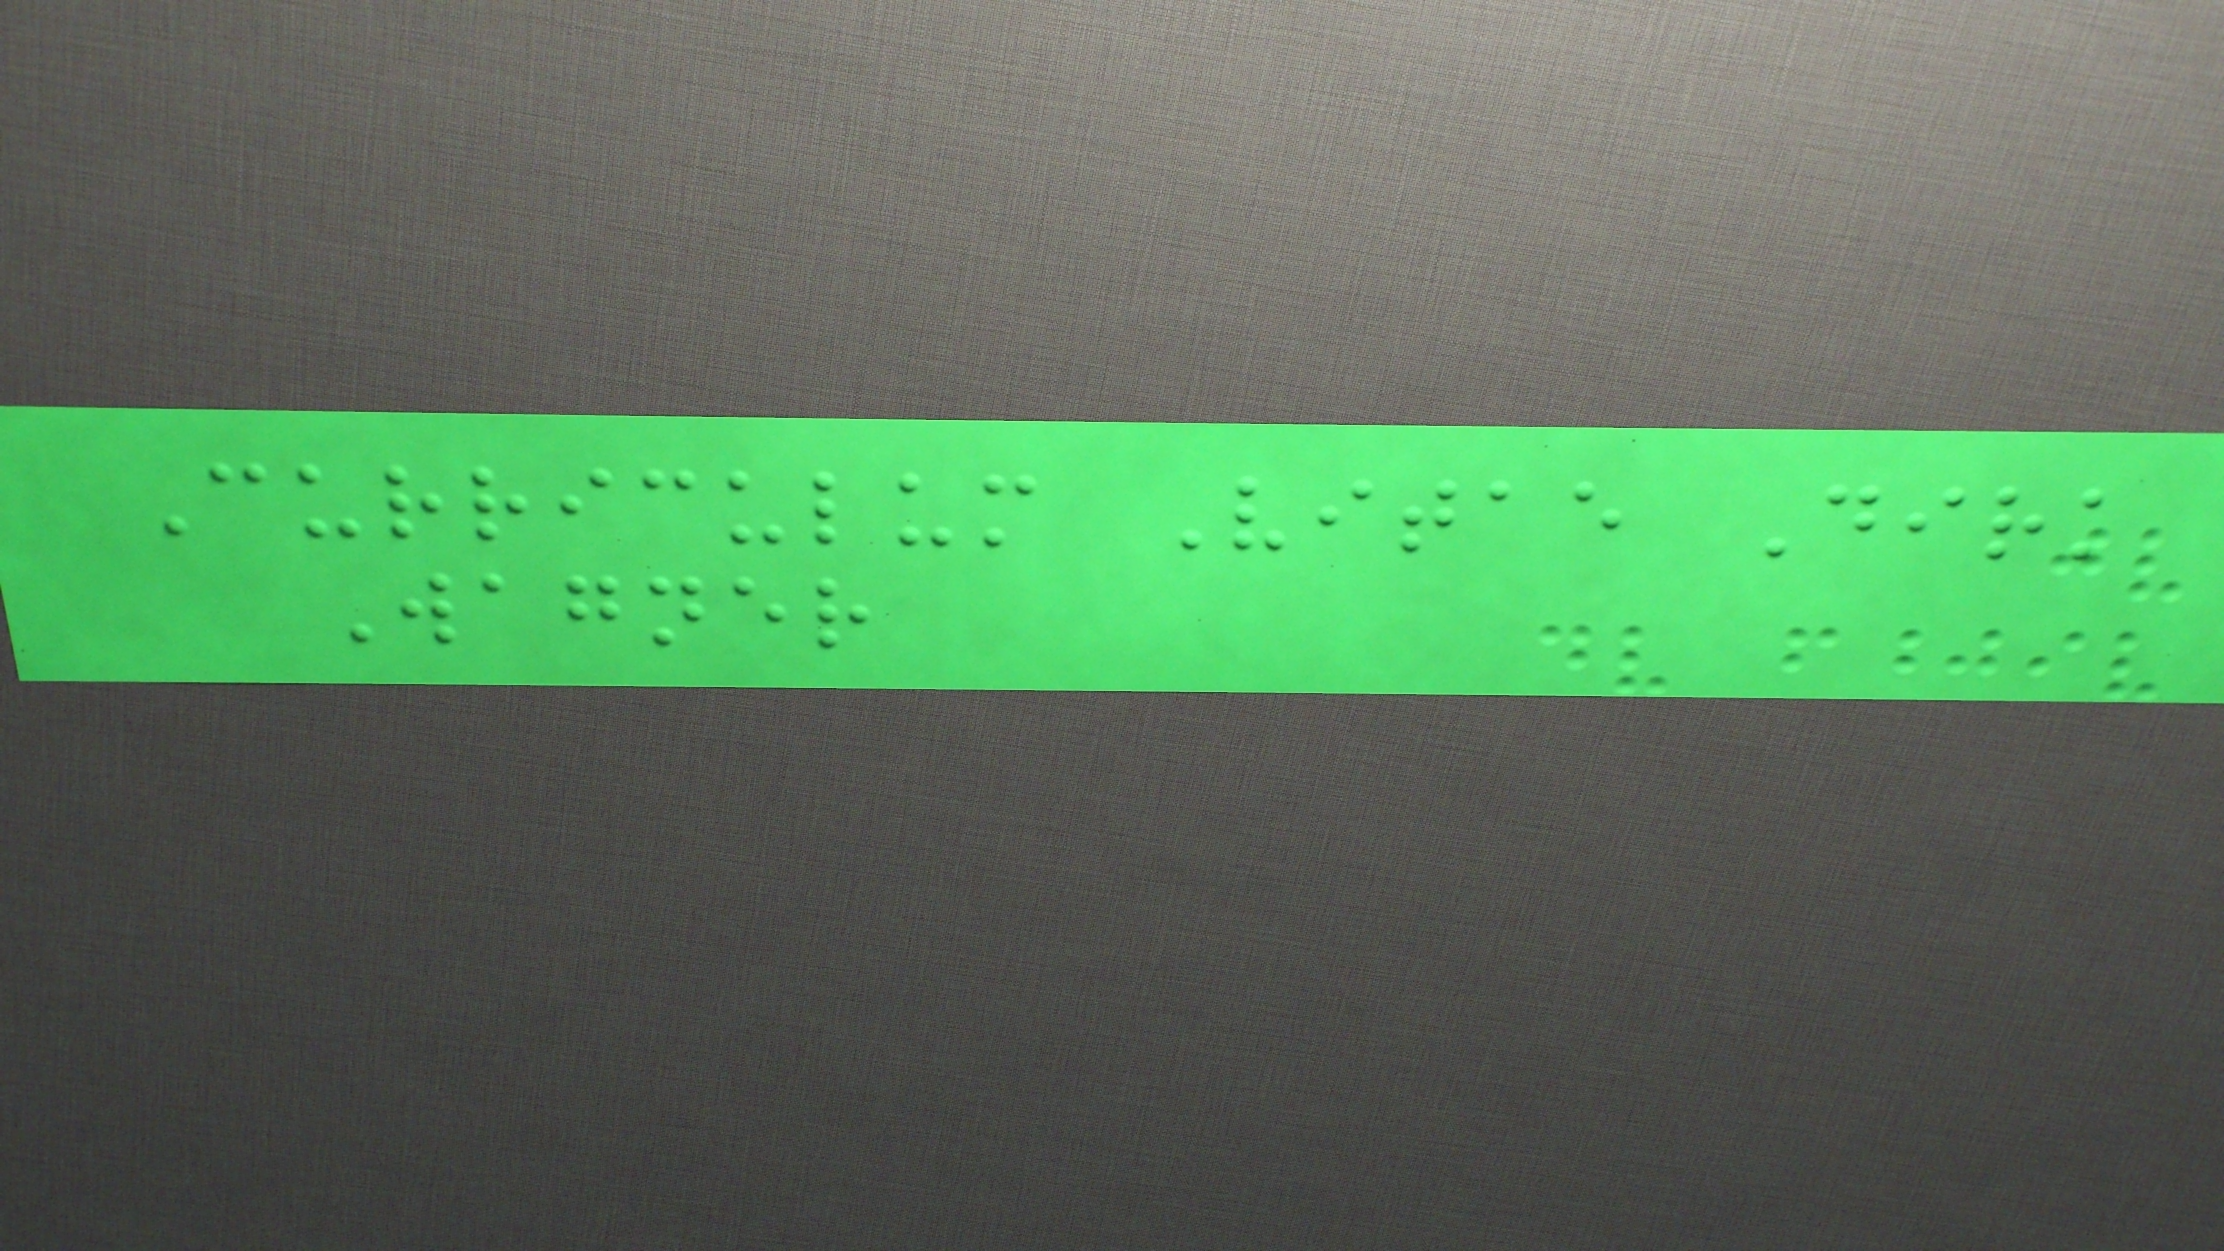Curriculum Vitae Dirk
Wagner
